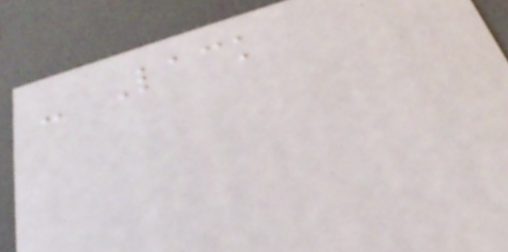- Lack
